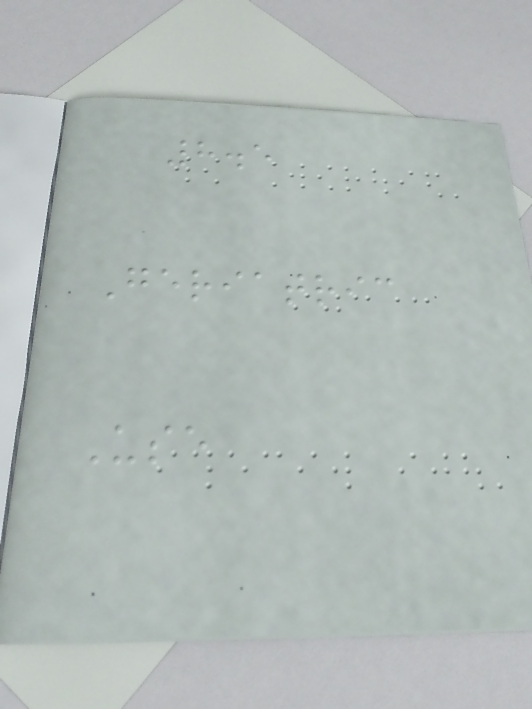8.5
Geriatric
Use
